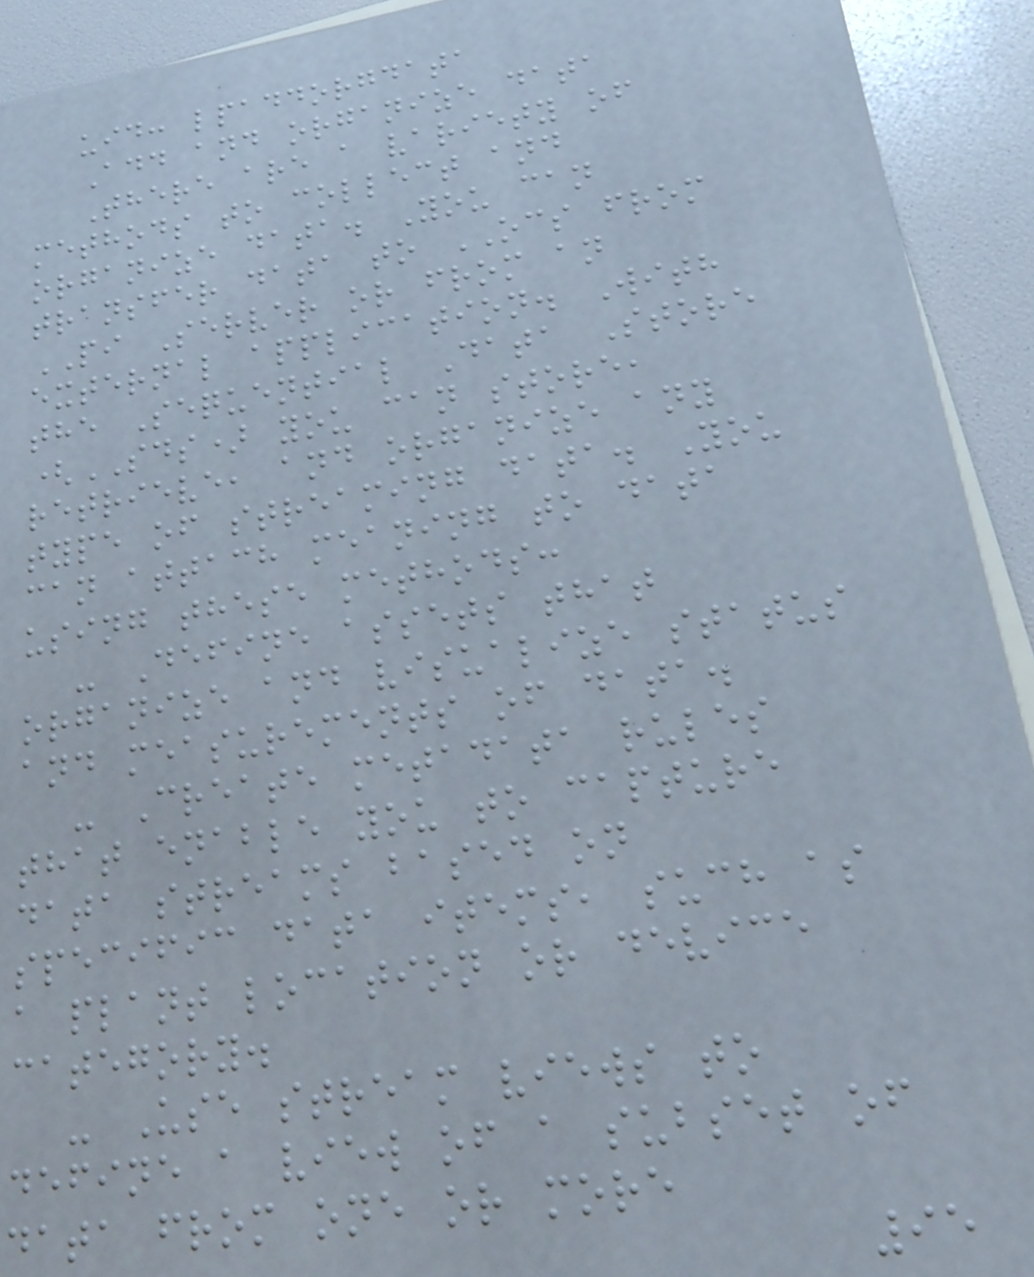uid: lpaddorgdata
Add and organize data
There are a variety of
methods to collect and
organize data. You can
transfer data to OCS from
PI Server or from an
external application. With
the Sequential Data Store
(SDS) you can store,
retrieve, and organize any
type of streaming data. You
can attach meaning to data
using these methods:
- Define assets that
organize and visualize status
and measurements of data.
- Create metadata rules
that enable you to capture
data streams based on
specific data items, such as
a plant location or device
category.
- Use stream views to
define a view of a subset of
data from one or more
95
